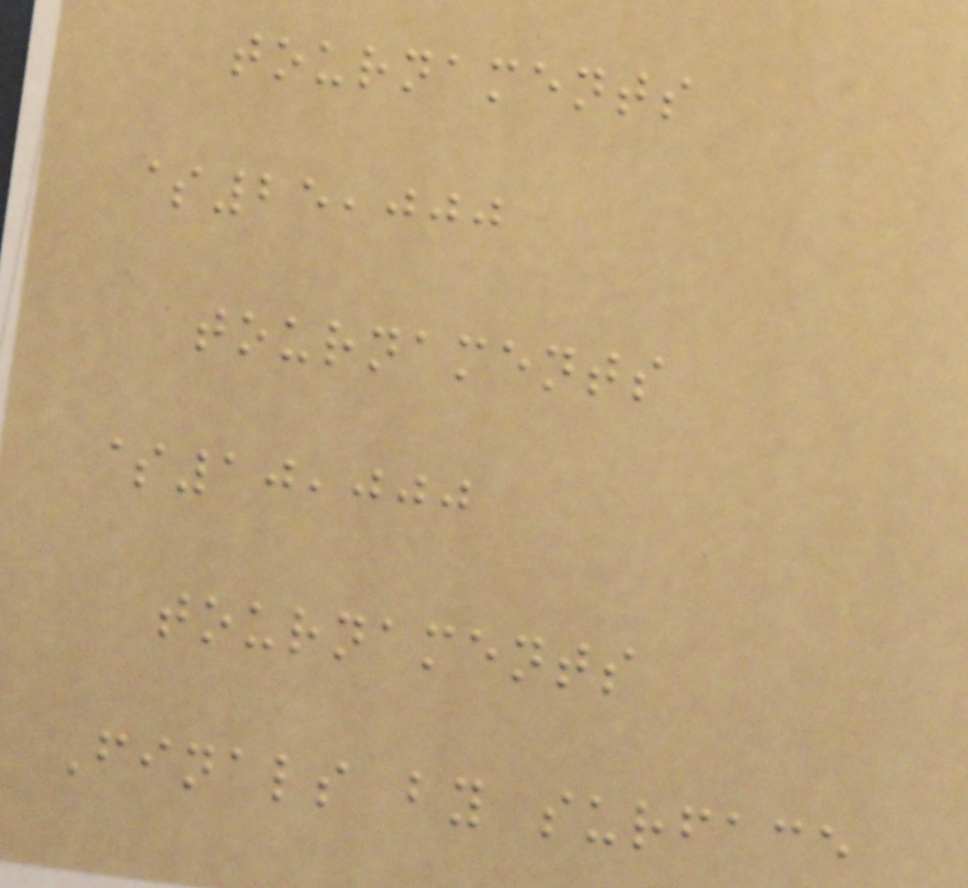tournaments
$25,000
tournaments
$10,000
tournaments
Finals by surface
